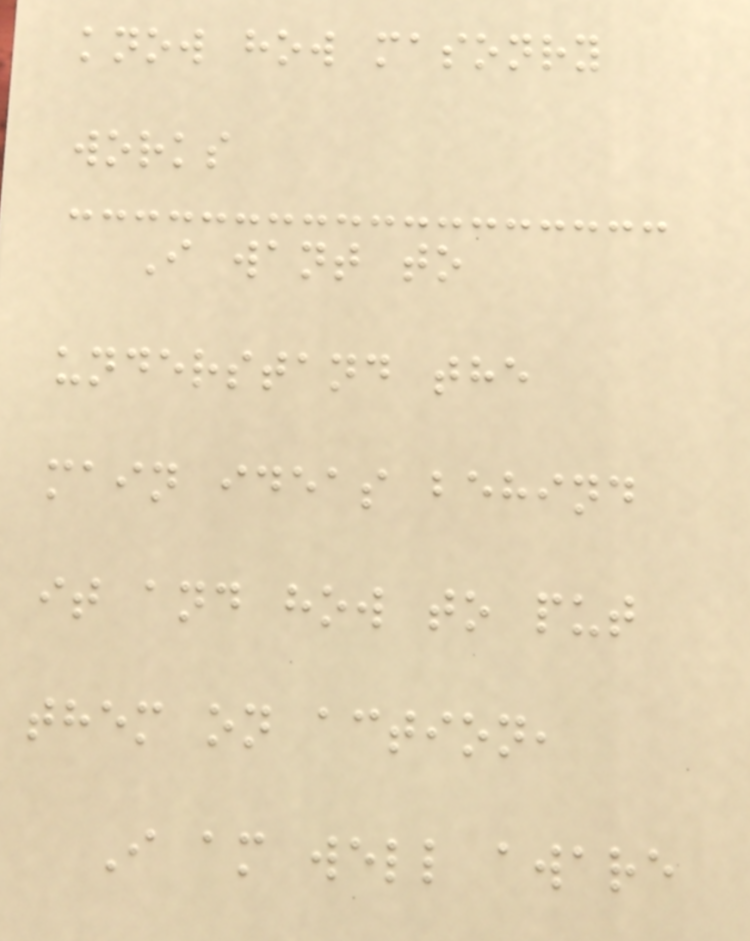know how masonry
works
I want to
understand the
main ideas behind
it and how to put
them on action,
I am well aware
